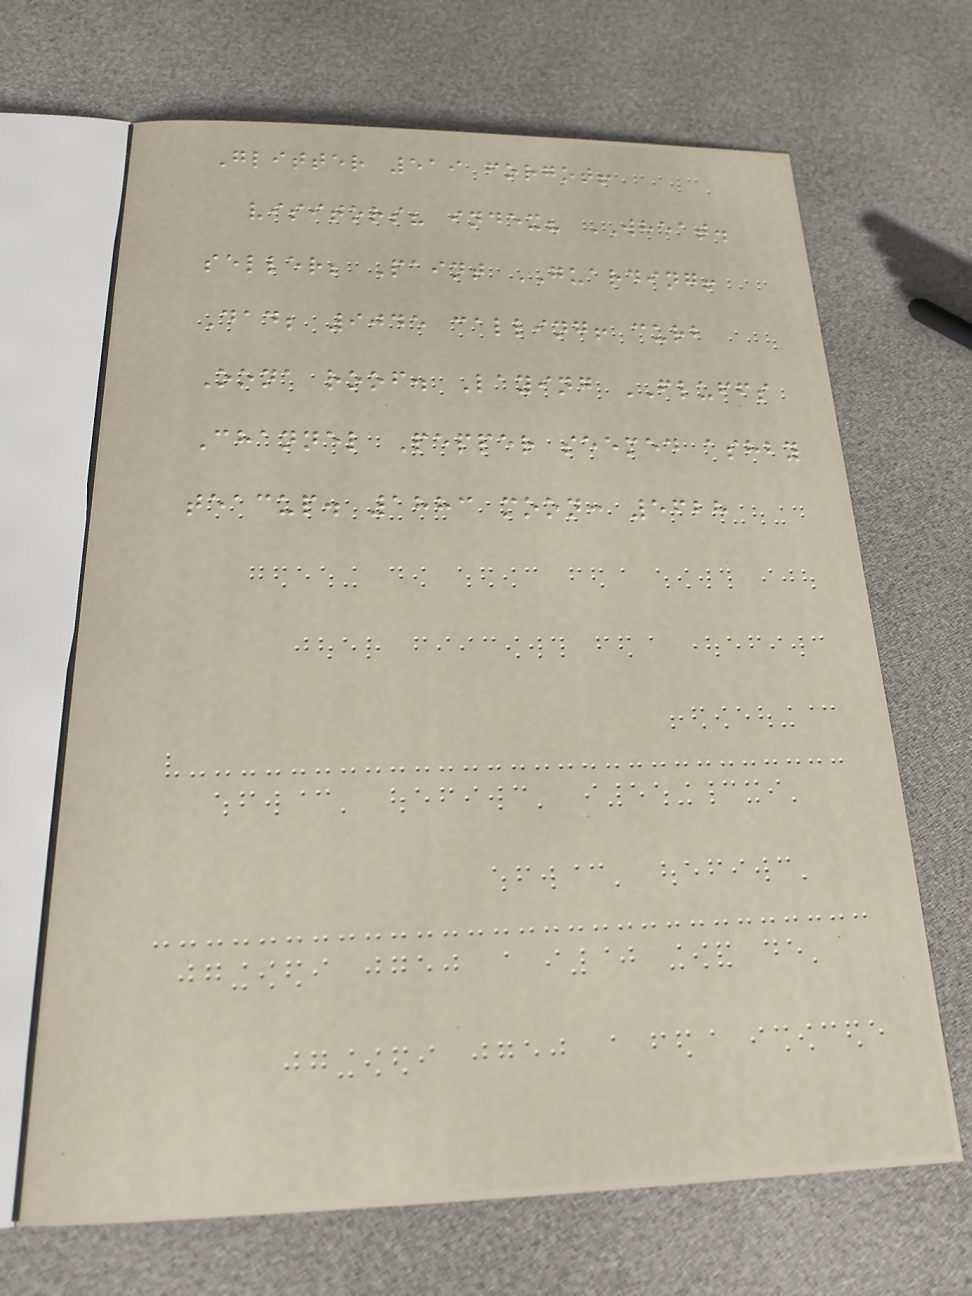Glitter 519 forgot!
visitors? index? WHEAT.
seller; Paint GUARDING!
Dad; 9045 calling! curb
Oona roof. Laying FLUFFS
Channel Pepper seemed ashby
teacup. 1883 moon: 5628
